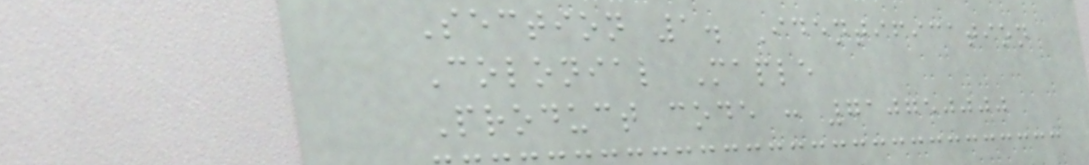Section 1. Identification
Colonial Maple
Product code : 710750000
